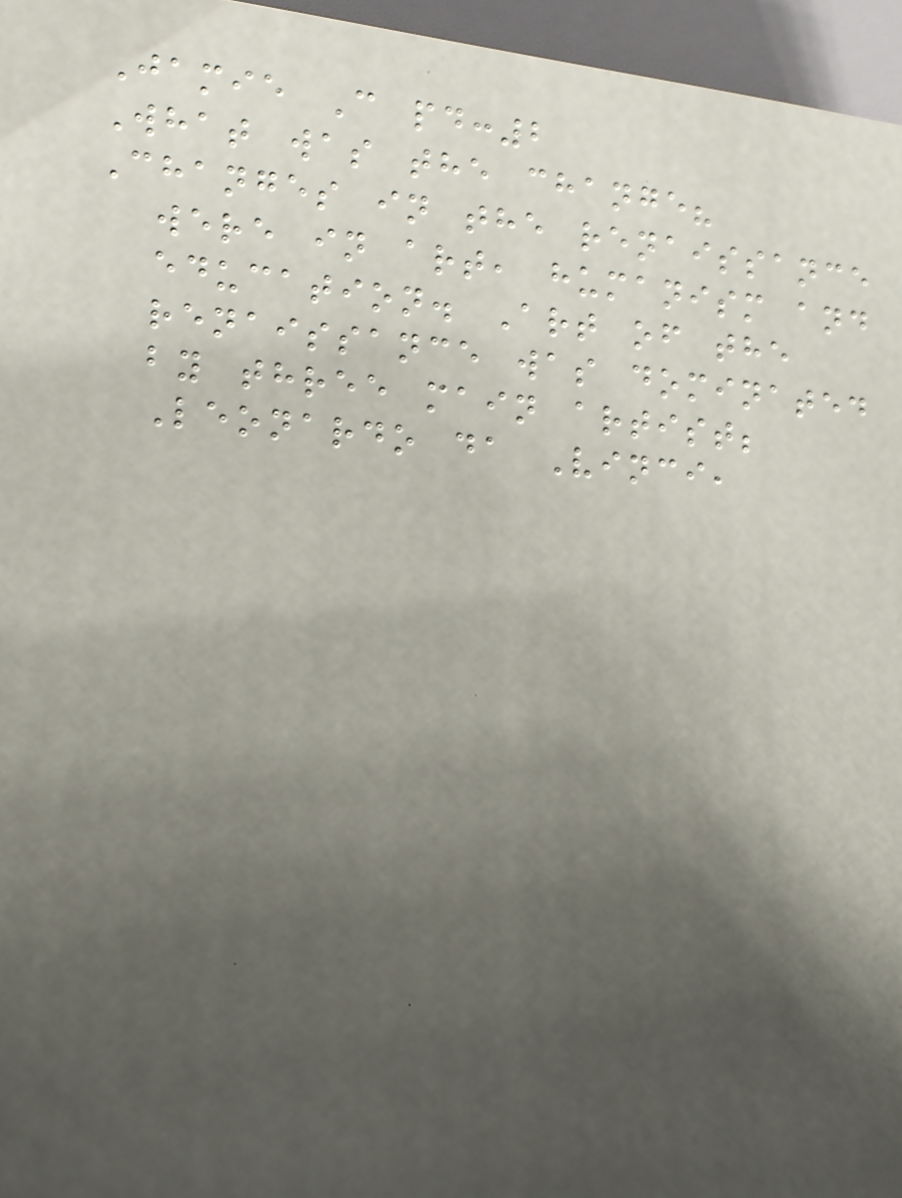Jamie C pd:2
What was the change?
Changes in the renaissance
were in art, humanism and
education. Art of the
renaissance was dominated
by three main artist;
Leonardo da Vinci,
